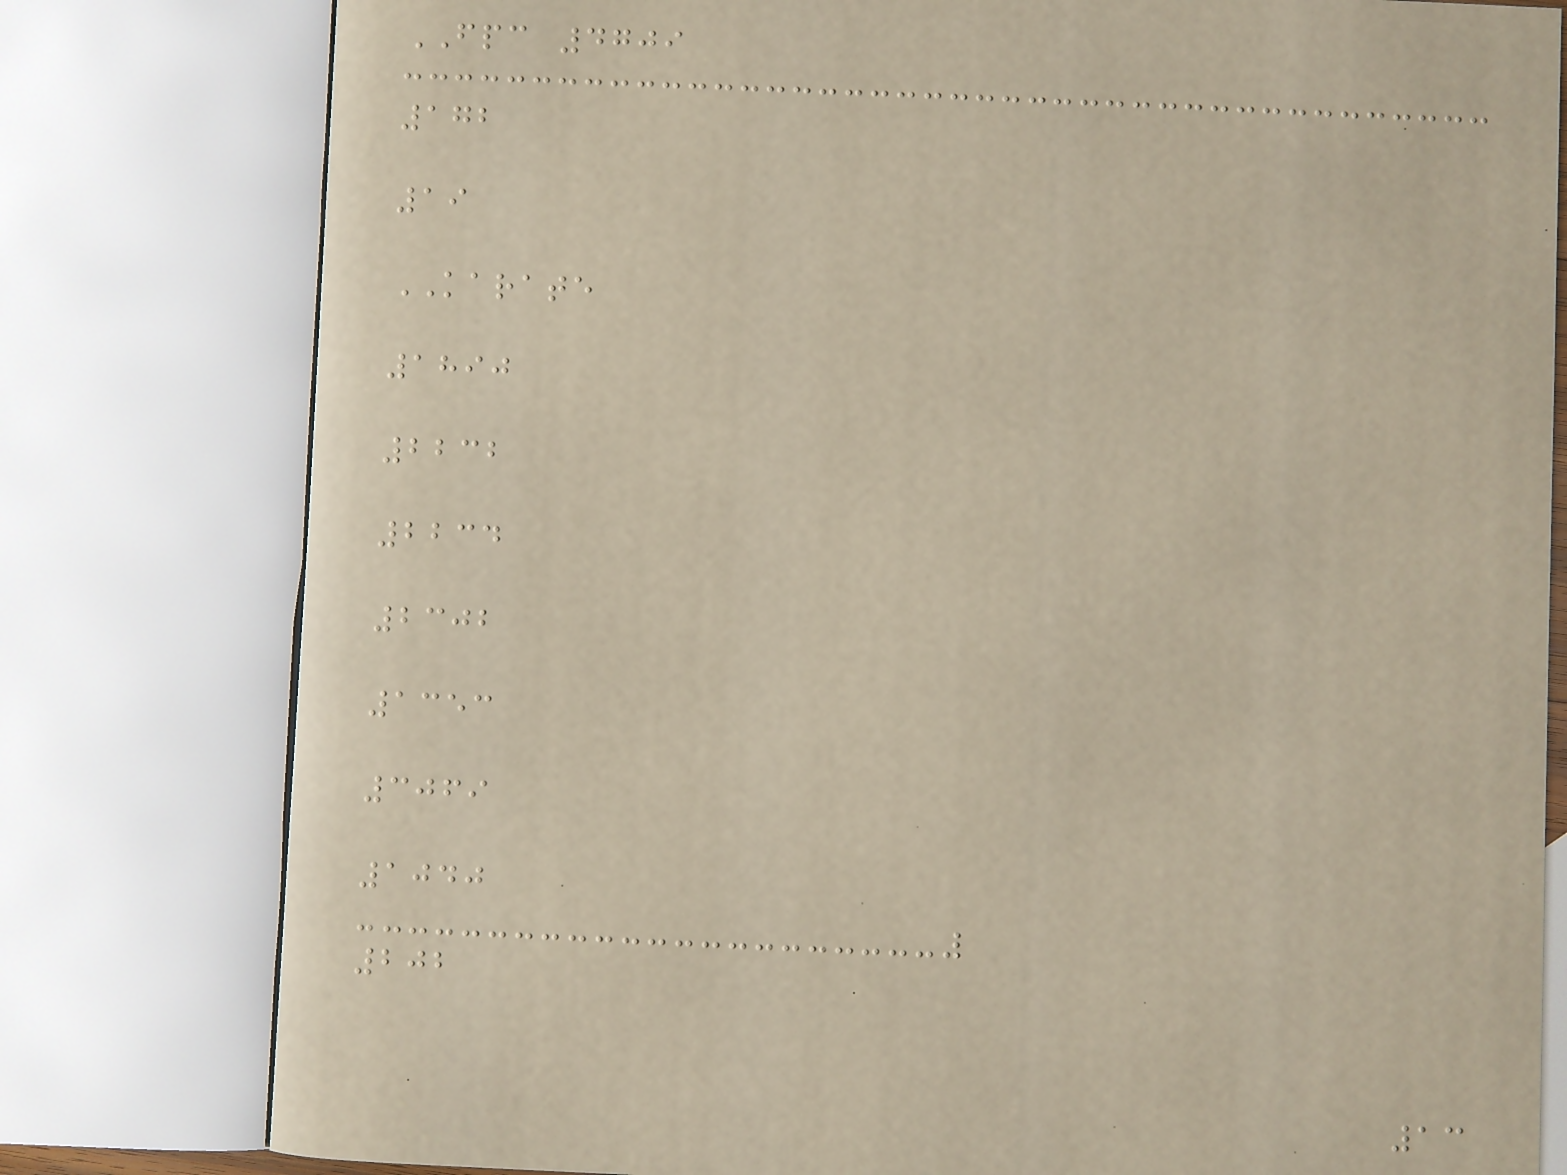FPC 4709
172
19
KARATE
1890
2232
2234
2302
1353
3069
1040
202
13
